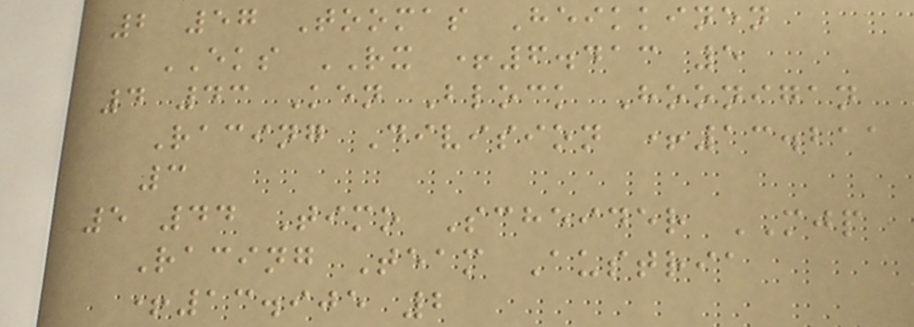2 57 Toomas Heikkinen
EKS RX +6.413 5
4 43 Ken Block Hoonigan
Racing Division +13.211
3
5 44 Timo Scheider MJP
Racing Team Austria
+13.905 2
